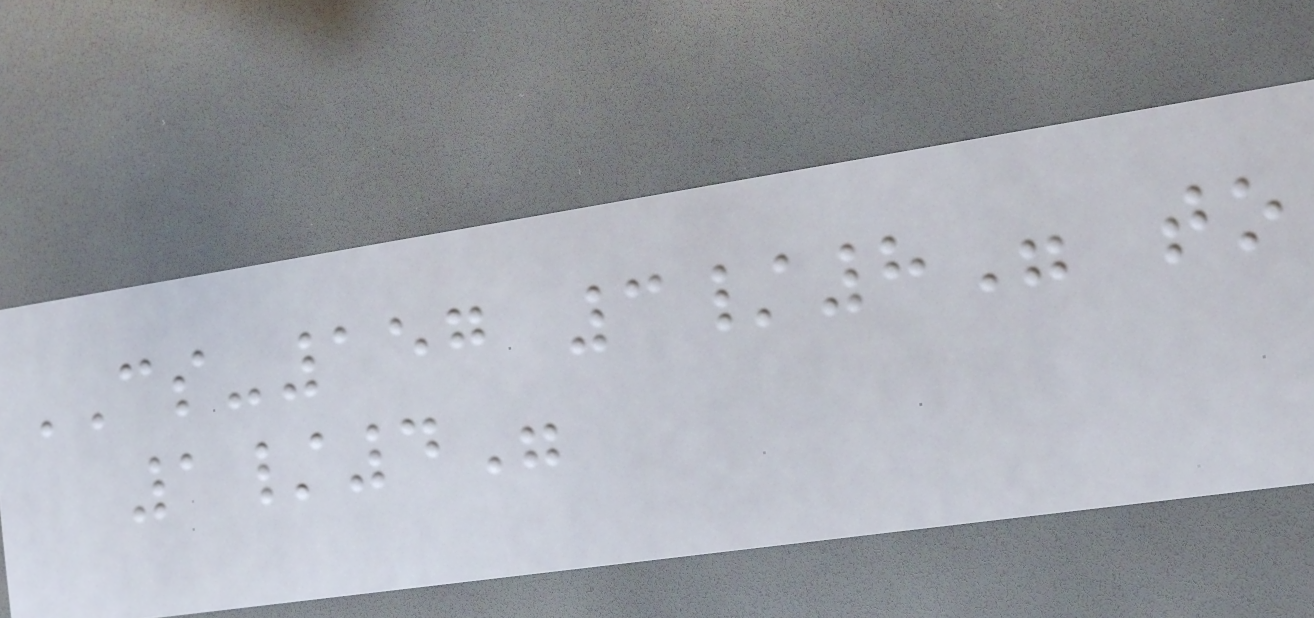CS-157 3/8" to
1/4"
